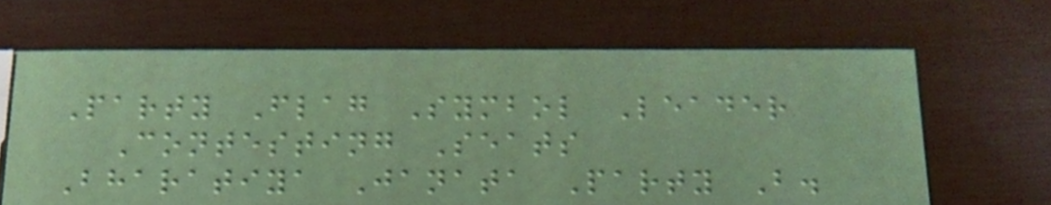Party Flag Symbol Leader
Contesting Seats
Bharatiya Janata Party B.
